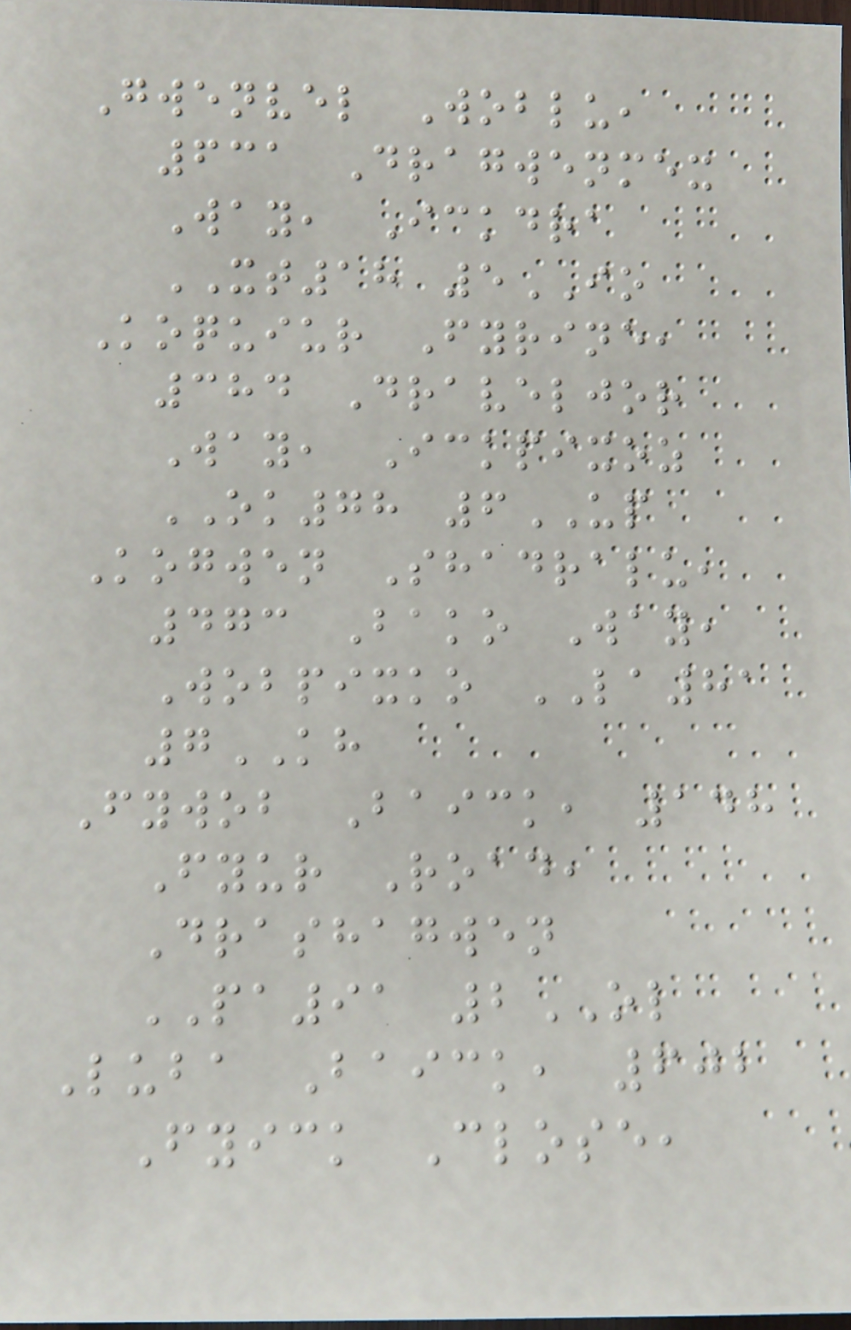Gwenvel Woblu,
631 Dragwenmex
Way, Ickdra
XT18 5IO
Koquiur Fyrine,
384 Draveljor
Way, Ickpixoz
OK78 6UP
Kogwen Shadralu,
473 Bako Way,
Wobpixko LA81
7KH
Fywob Baick, 148
Fyur Road,
Drashagwen
PA91 2OL
Luba Baick, 602
Fyick Close,
